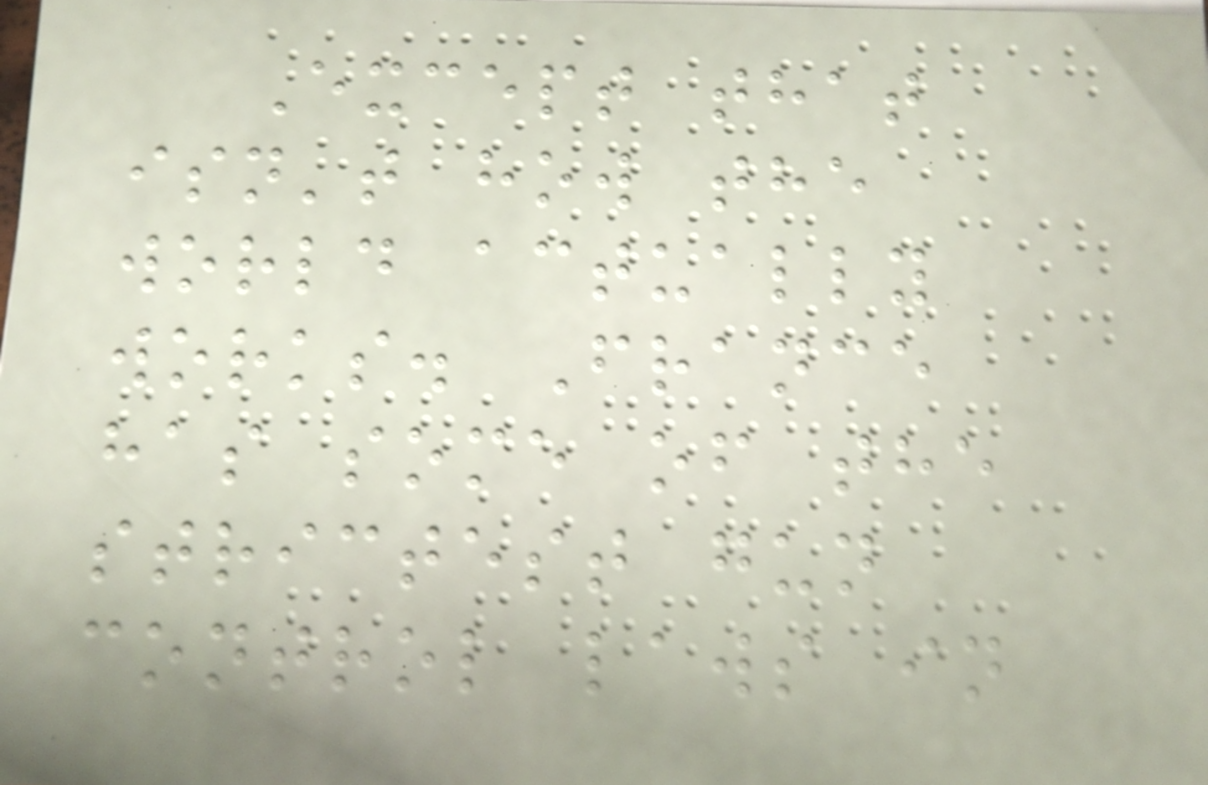Except that
isn't how the
world actually
works. France
has some of the
strictest gun
control laws in
